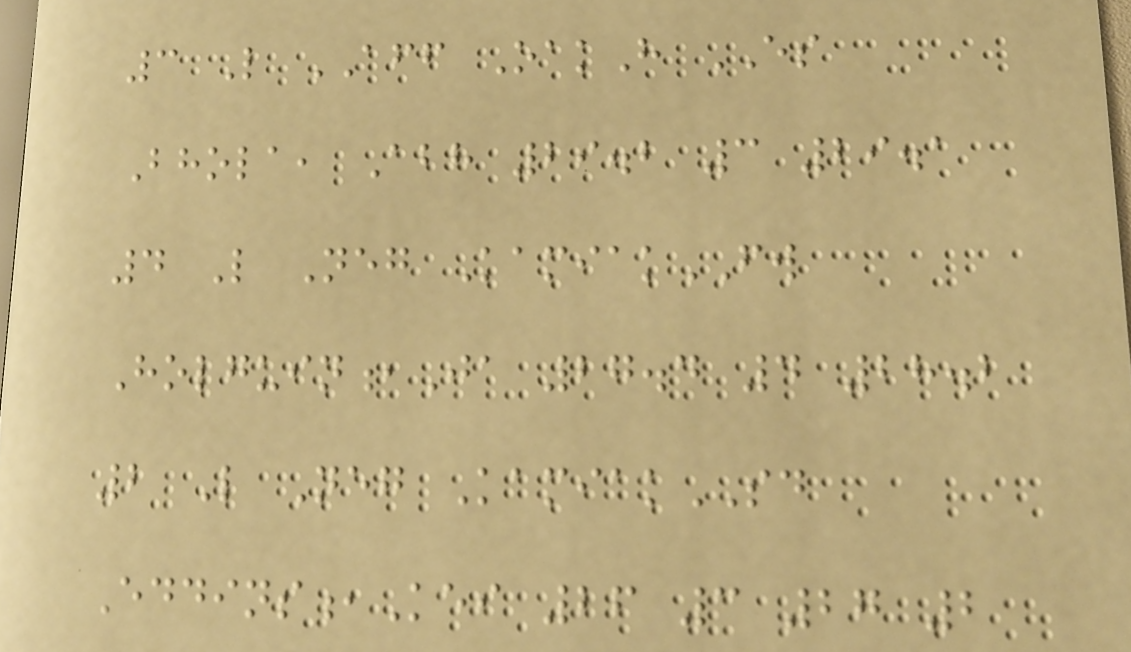3 L AFF OakH ES
Bhola, Abh 29.2 3 29.1
4 L Neg KamiakFW
Holguin,Ja 27.4 4 28.2
2 L Neg KamiakSD
Eddins,Kei 26 3 27 2
